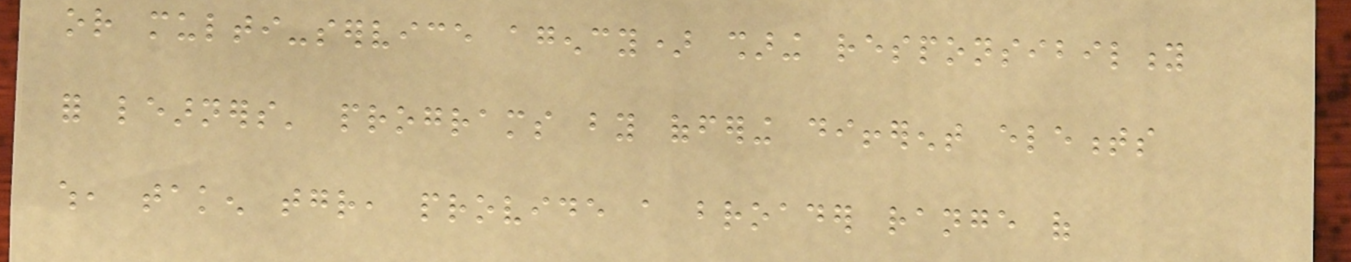or multi-service agency) sharing responsibility
for learners' programs by offering different elements
which, taken together, provide a broader range of
